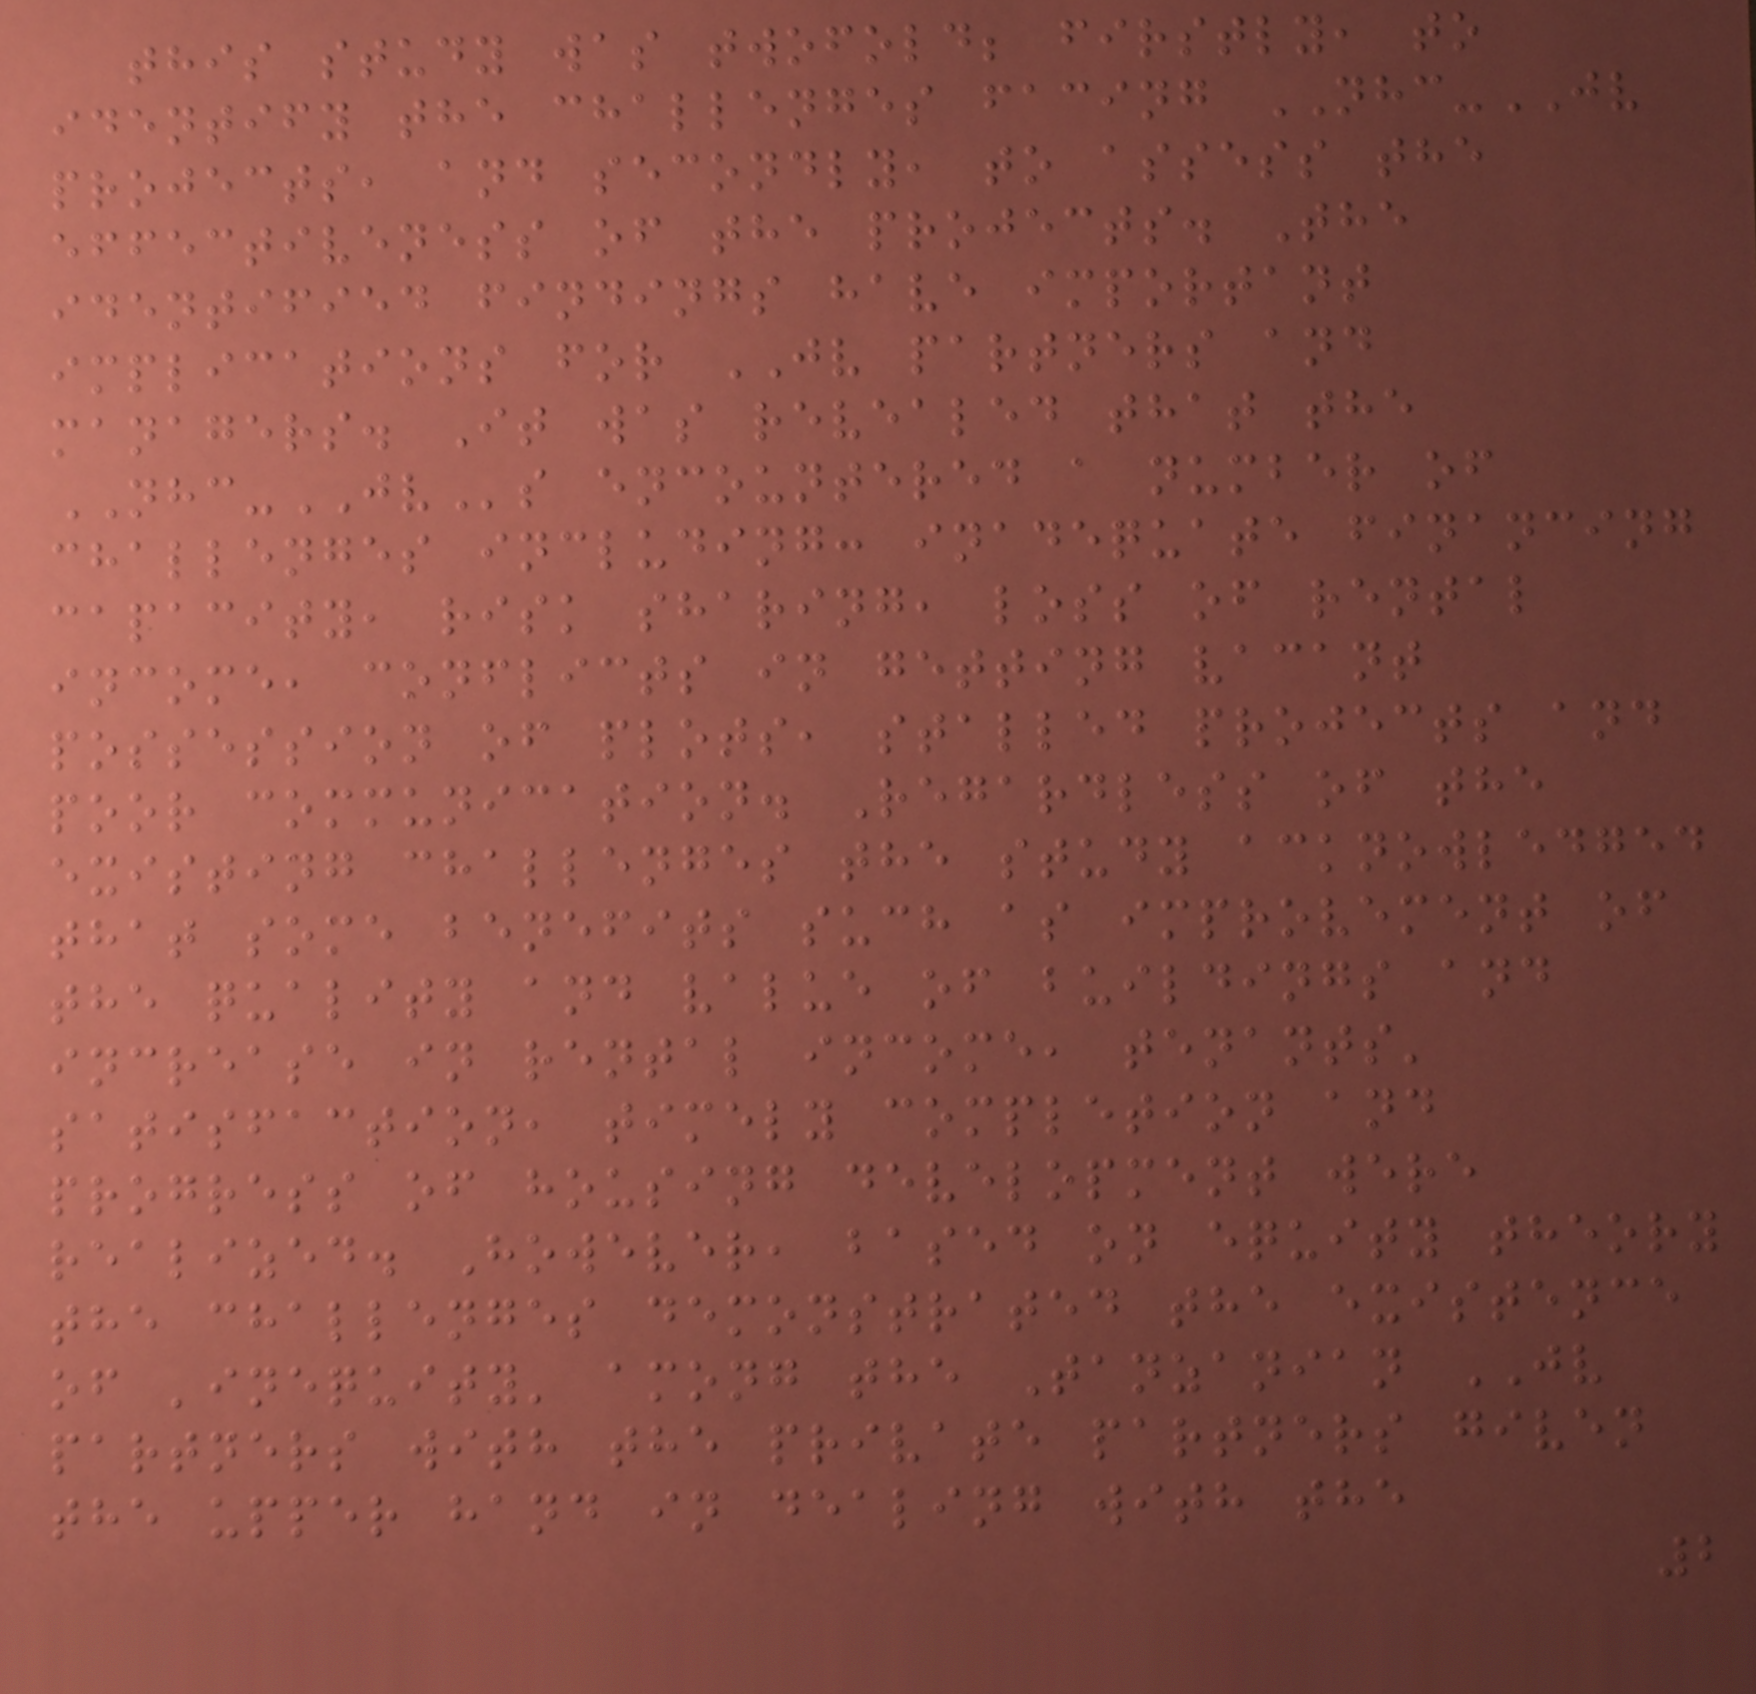this study was twofold; firstly, to
identify the challenges facing NHC-JV
projects, and secondly, to assess the
effectiveness of the projects. The
identified findings have important
implications for JV partners and
managers. It was revealed that the
NHC-JVs encountered a number of
challenges including: inadequate financing
capacity, risk sharing, loss of rental
income, conflicts in getting vacant
possession of plots, stalled projects and
poor communication. Regardless of the
existing challenges the study acknowledged
that some benefits such as improvement of
the quality and value of buildings and
increase in rental income, tenants'
satisfaction, timely completion and
progress of housing development were
realized. However, based on equity theory
the challenges demonstrated the existence
of 'inequity' among the Tanzanian JV
partners with the private partners given
the upper hand in dealing with the
2
